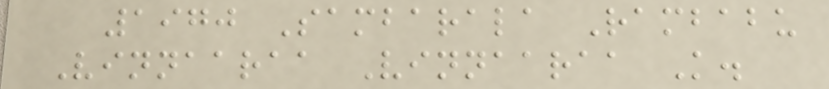1970 Sambarala Rambabu
Vinnaaraa Vinnaaraa K.
